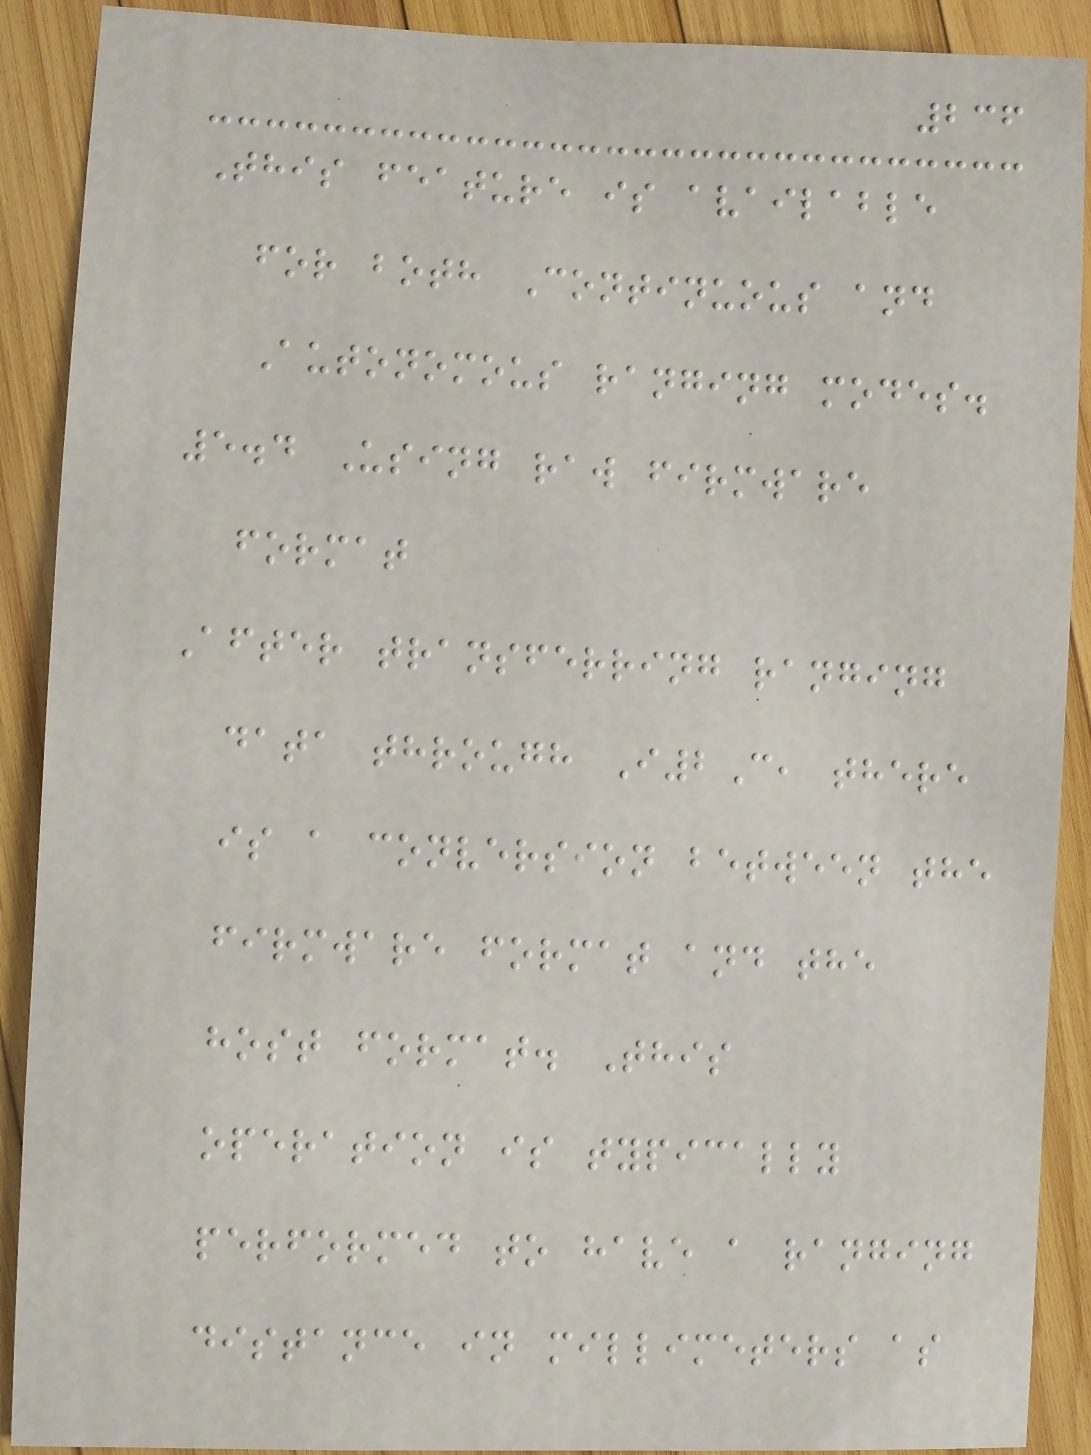236
This feature is available
for both Continuous and
Autonomous ranging modes.
5.4 Using raw firmware
format
After transferring ranging
data through I2C, there
is a conversion between the
firmware format and the
host format. This
operation is typically
performed to have a ranging
distance in millimeters as
